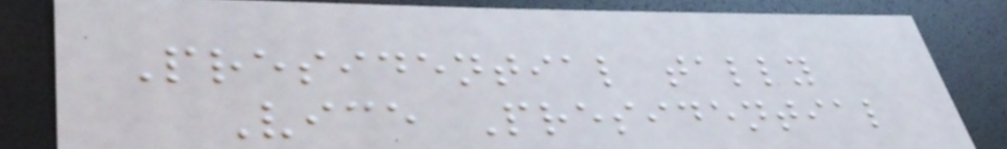Presidential tally
Vice Presidential
